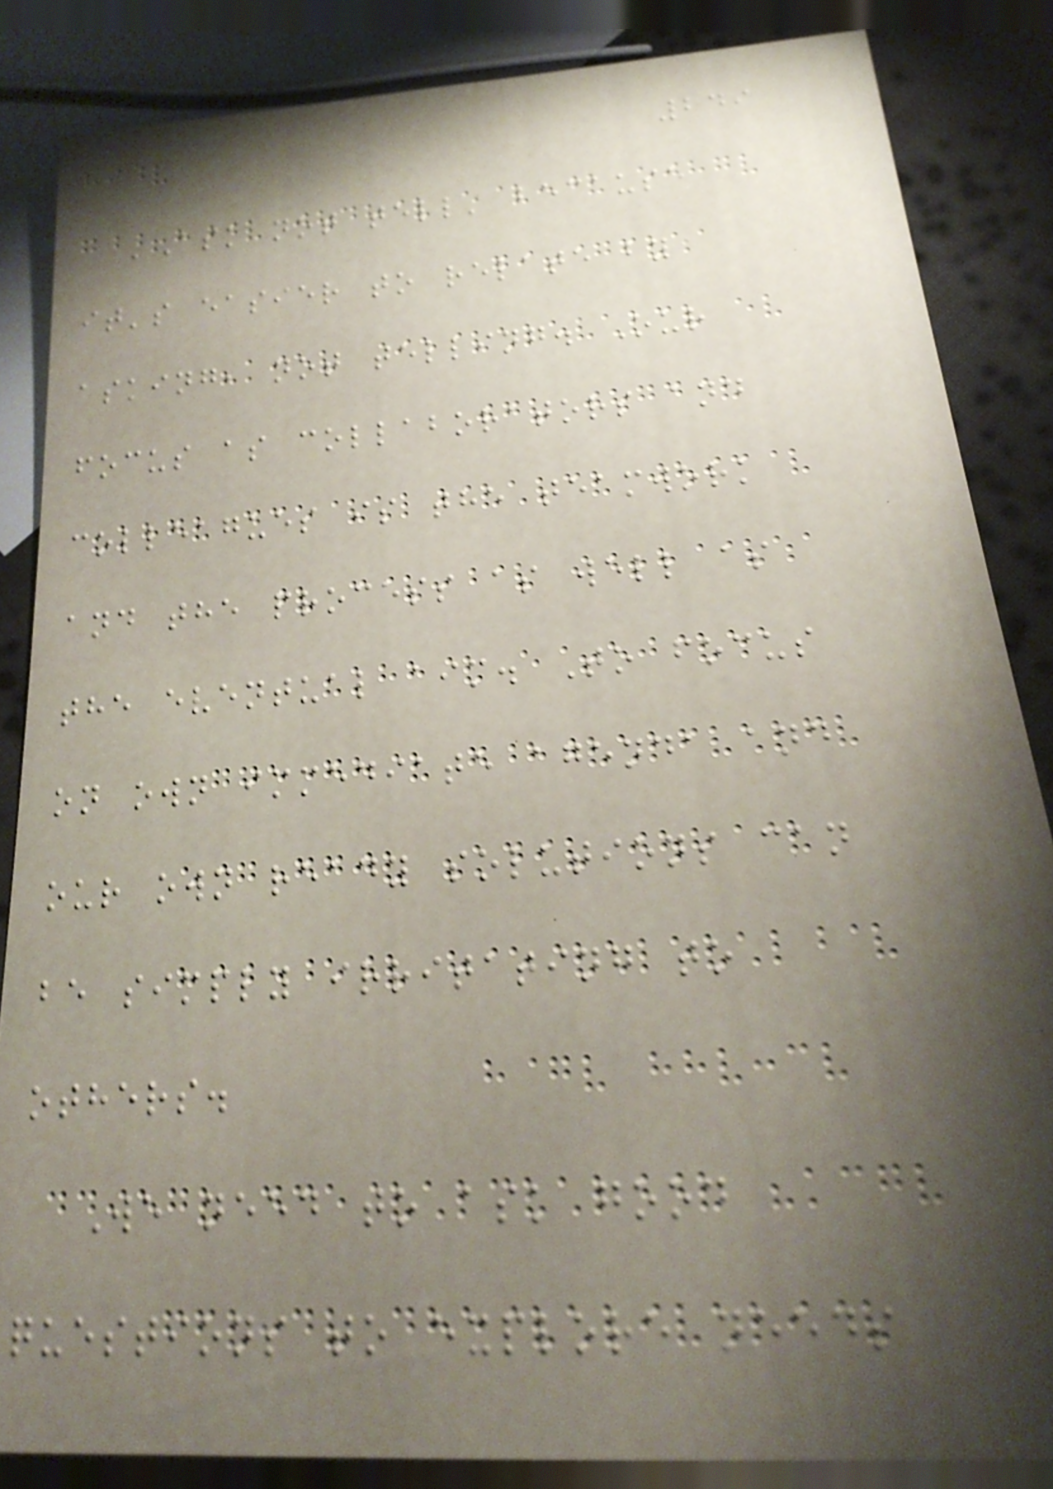249
'Ask not tell' because
it's easier to relate by
asking, not telling. Our
focus as collaborators and
colleagues is the teamwork
and the process as well as
the eventual aim. To focus
on own immediate agenda and
our own ready solutions can
be simply irritating to
others.
We need to ask good
questions to explore needs
